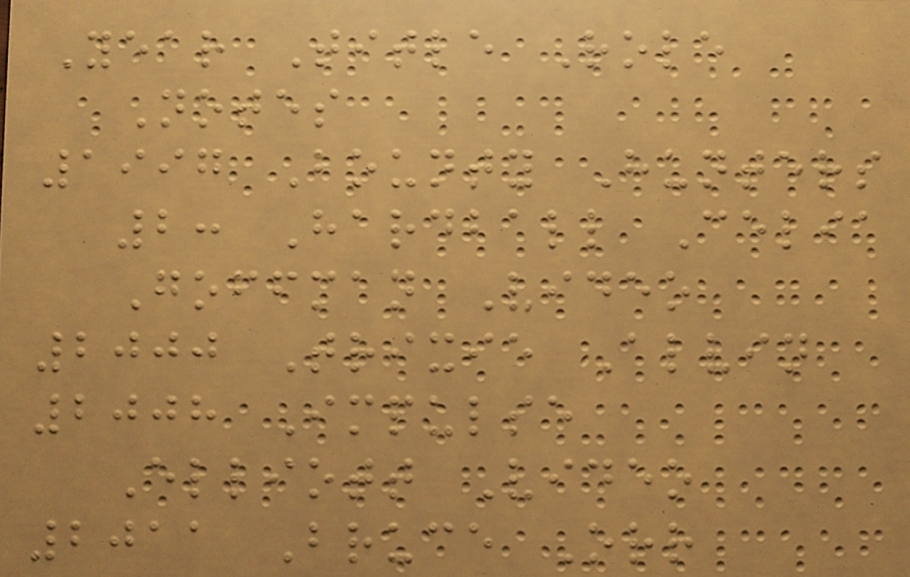Year Title Role
Notes
1997 Bounty Hunters
2: Hardball Celia
Goffman Video
2000 Trixie Alvin
2008 Impulse
Elliott Video
2011 Bruce Orr
